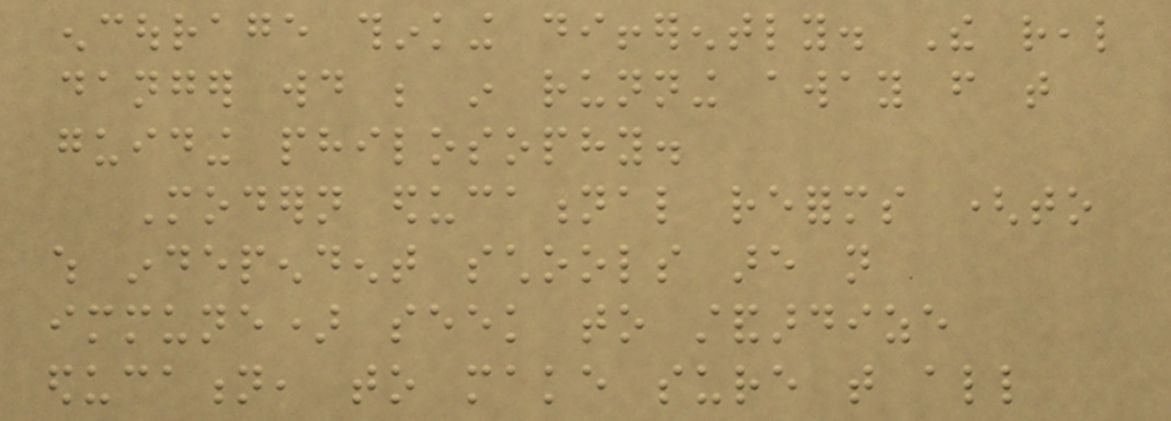encourage thinking differently. The real
danger would be in running away from that
guiding philosophy.
Modern educational reforms (to
which independent schools are not
immune) seek to standardize
education, to make sure that all
